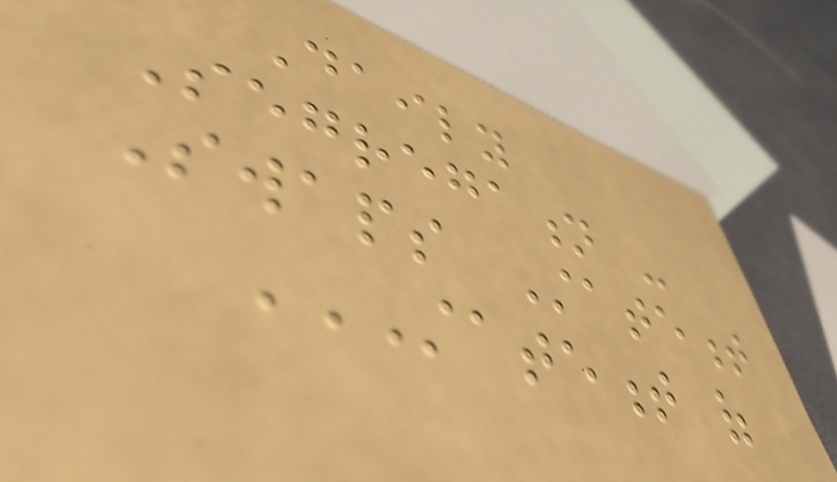Daily
Segregation -
Swaps Statement
STATEMENT OF
